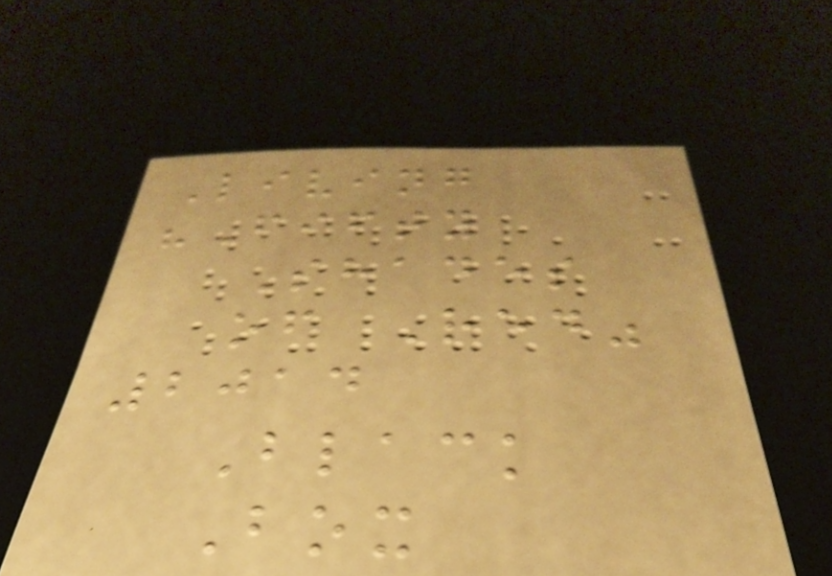Living
"Fifty
Shades
of Red"
2014
Black
Box
